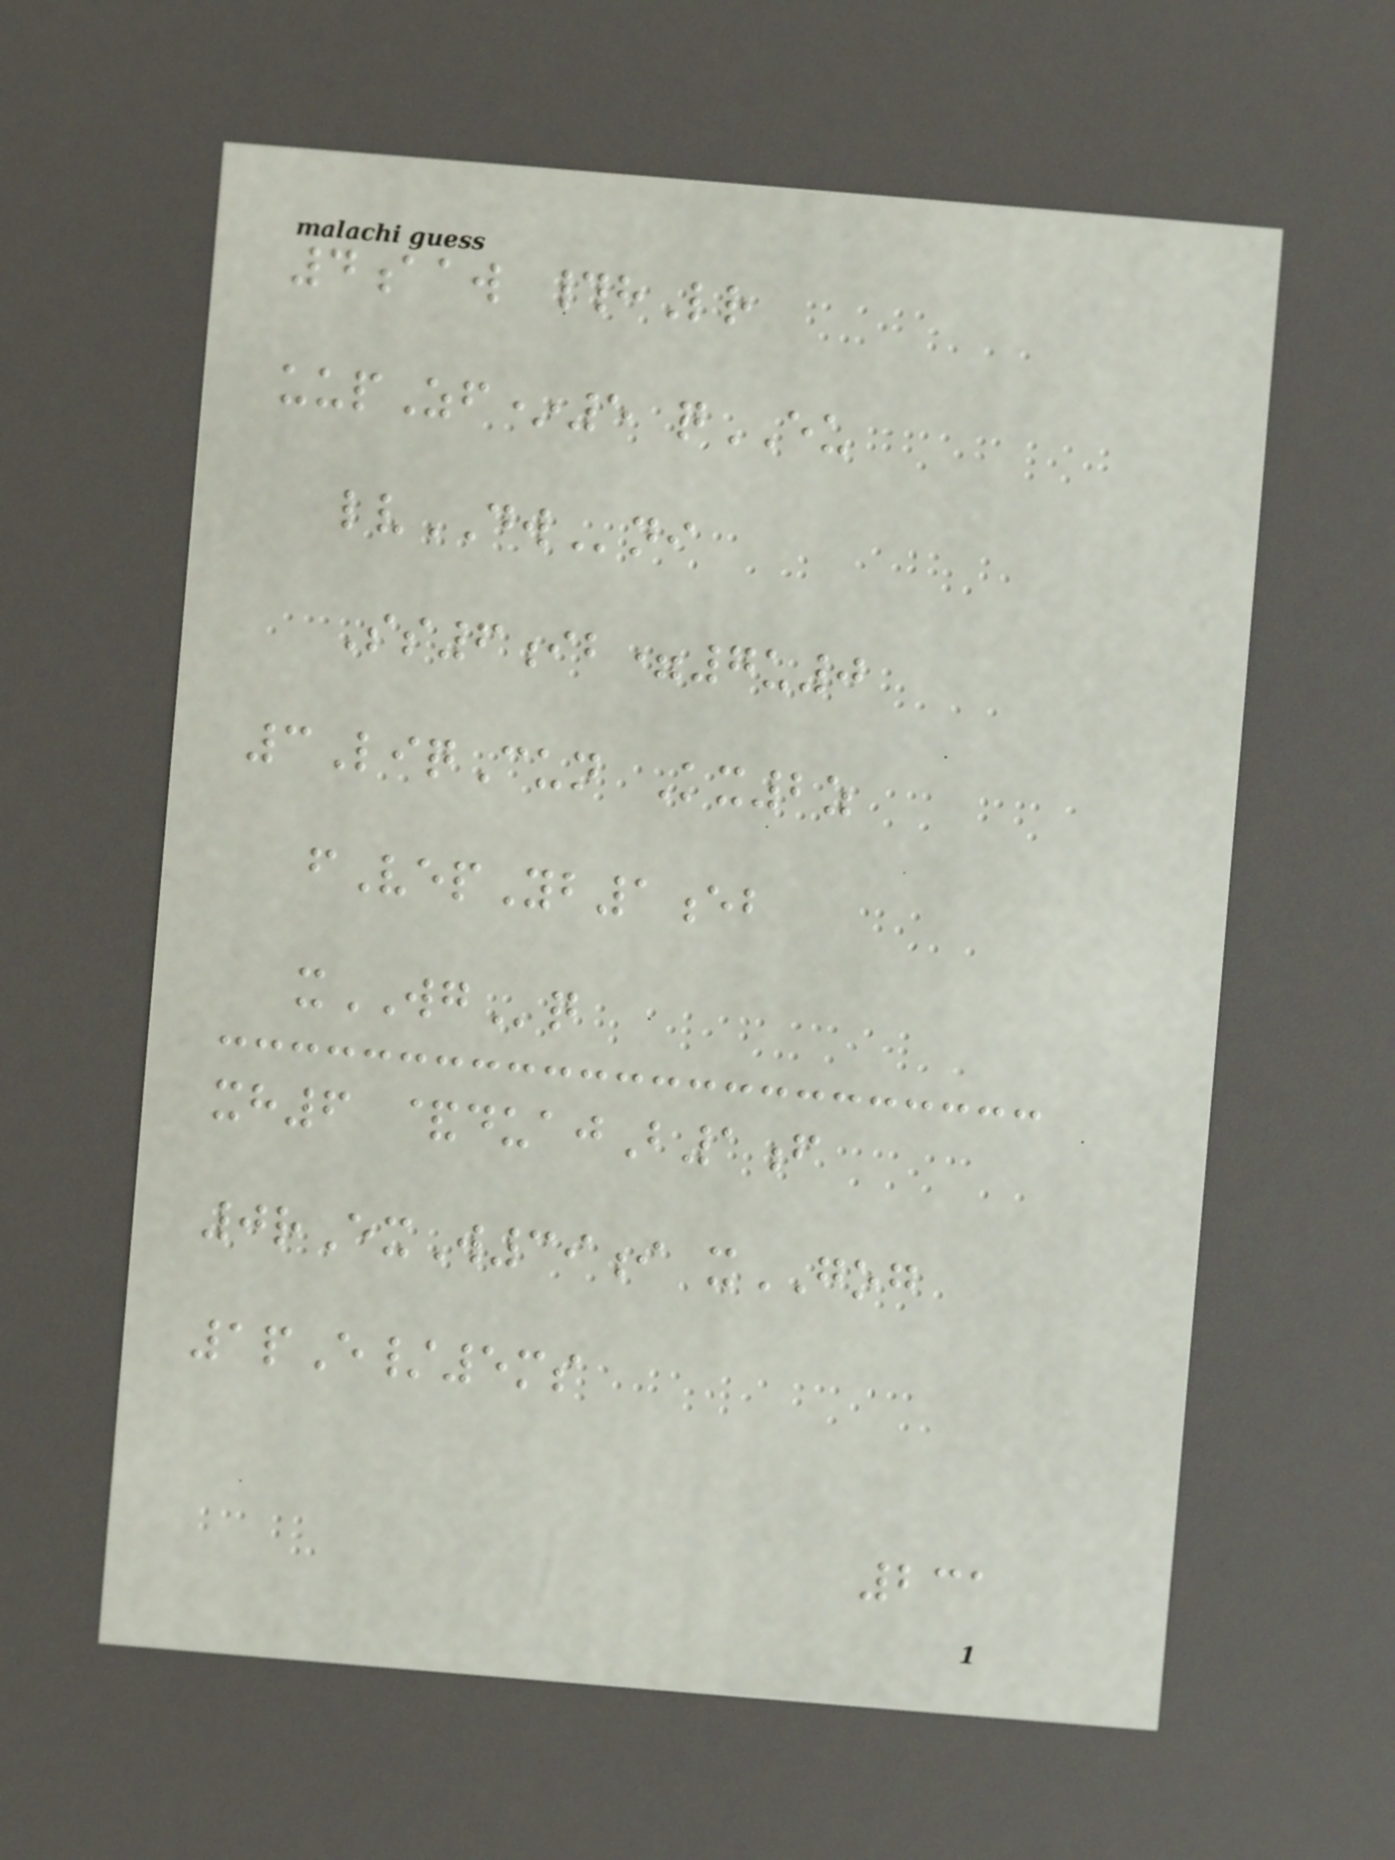4aaw #hLr
uupZf*5 qEU
lvDWni
Ss6ib=7u0
3LiqCun Kx2z
fVepYb1eb
xWGq
xh6 &duajB1f
0rExW39i xGOG
1pE/5ms
231
